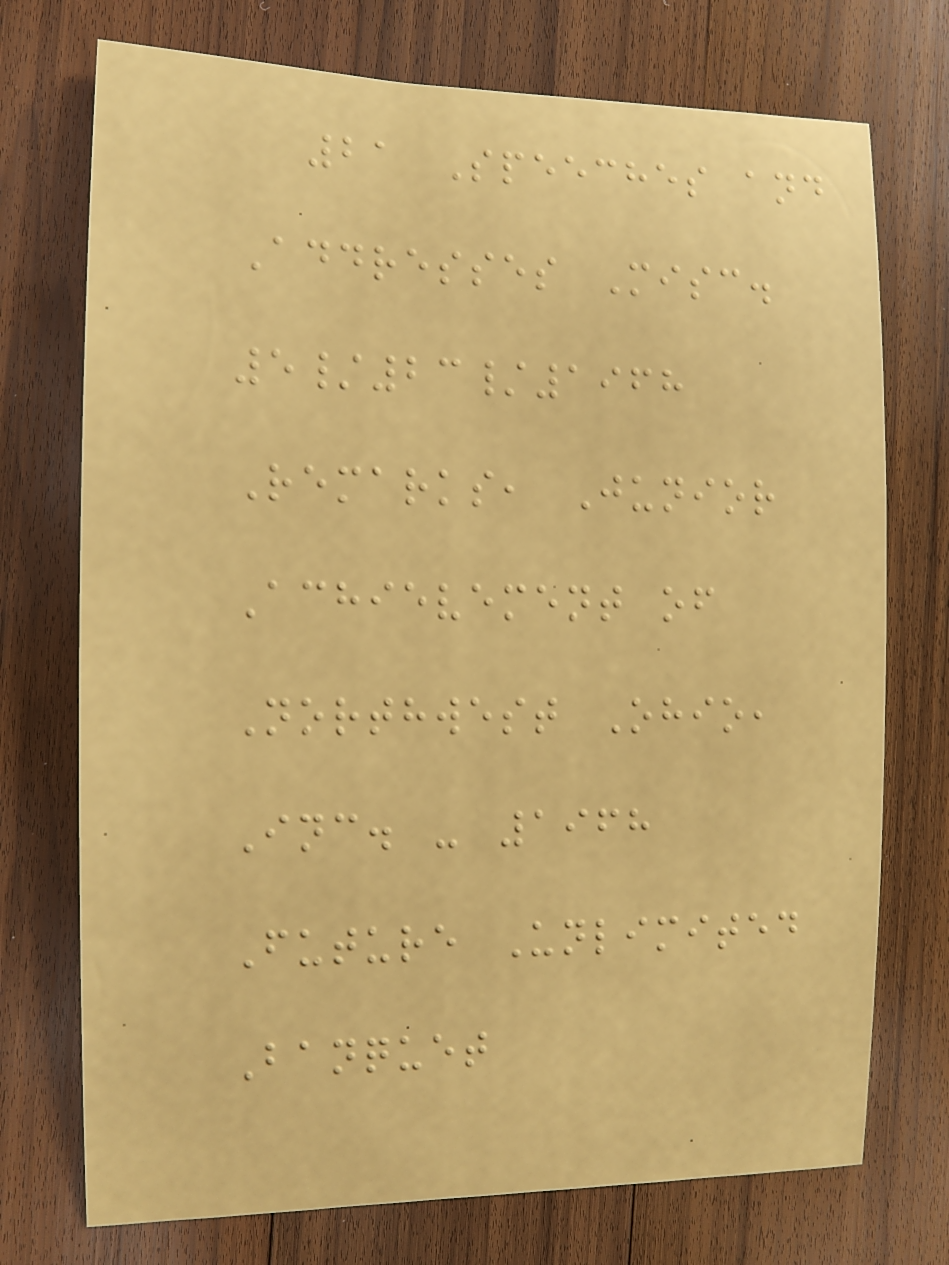21 Speeches and
Addresses Misc.
5/23/1968
Remarks, Junior
Achievement of
Northwest Ohio,
Inc. - 1968
Future Unlimited
Banquet
